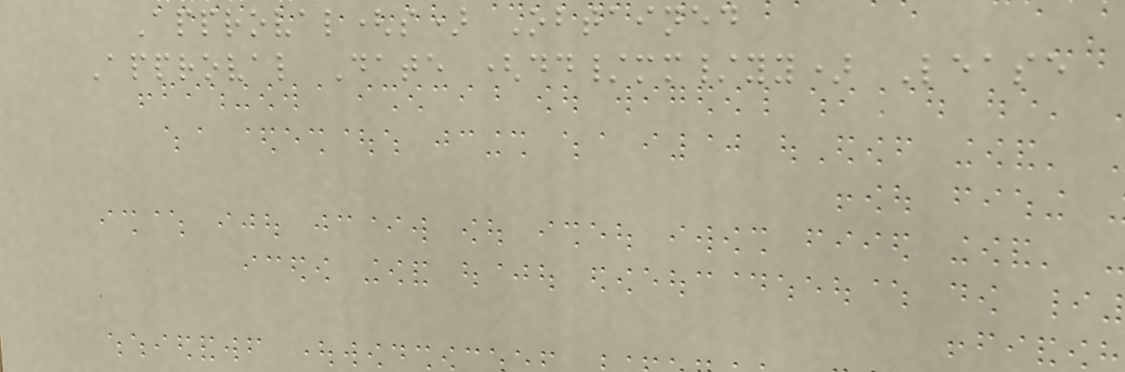Approval(s) Obtained
Approval Date (dd/mm/yy) Lease
